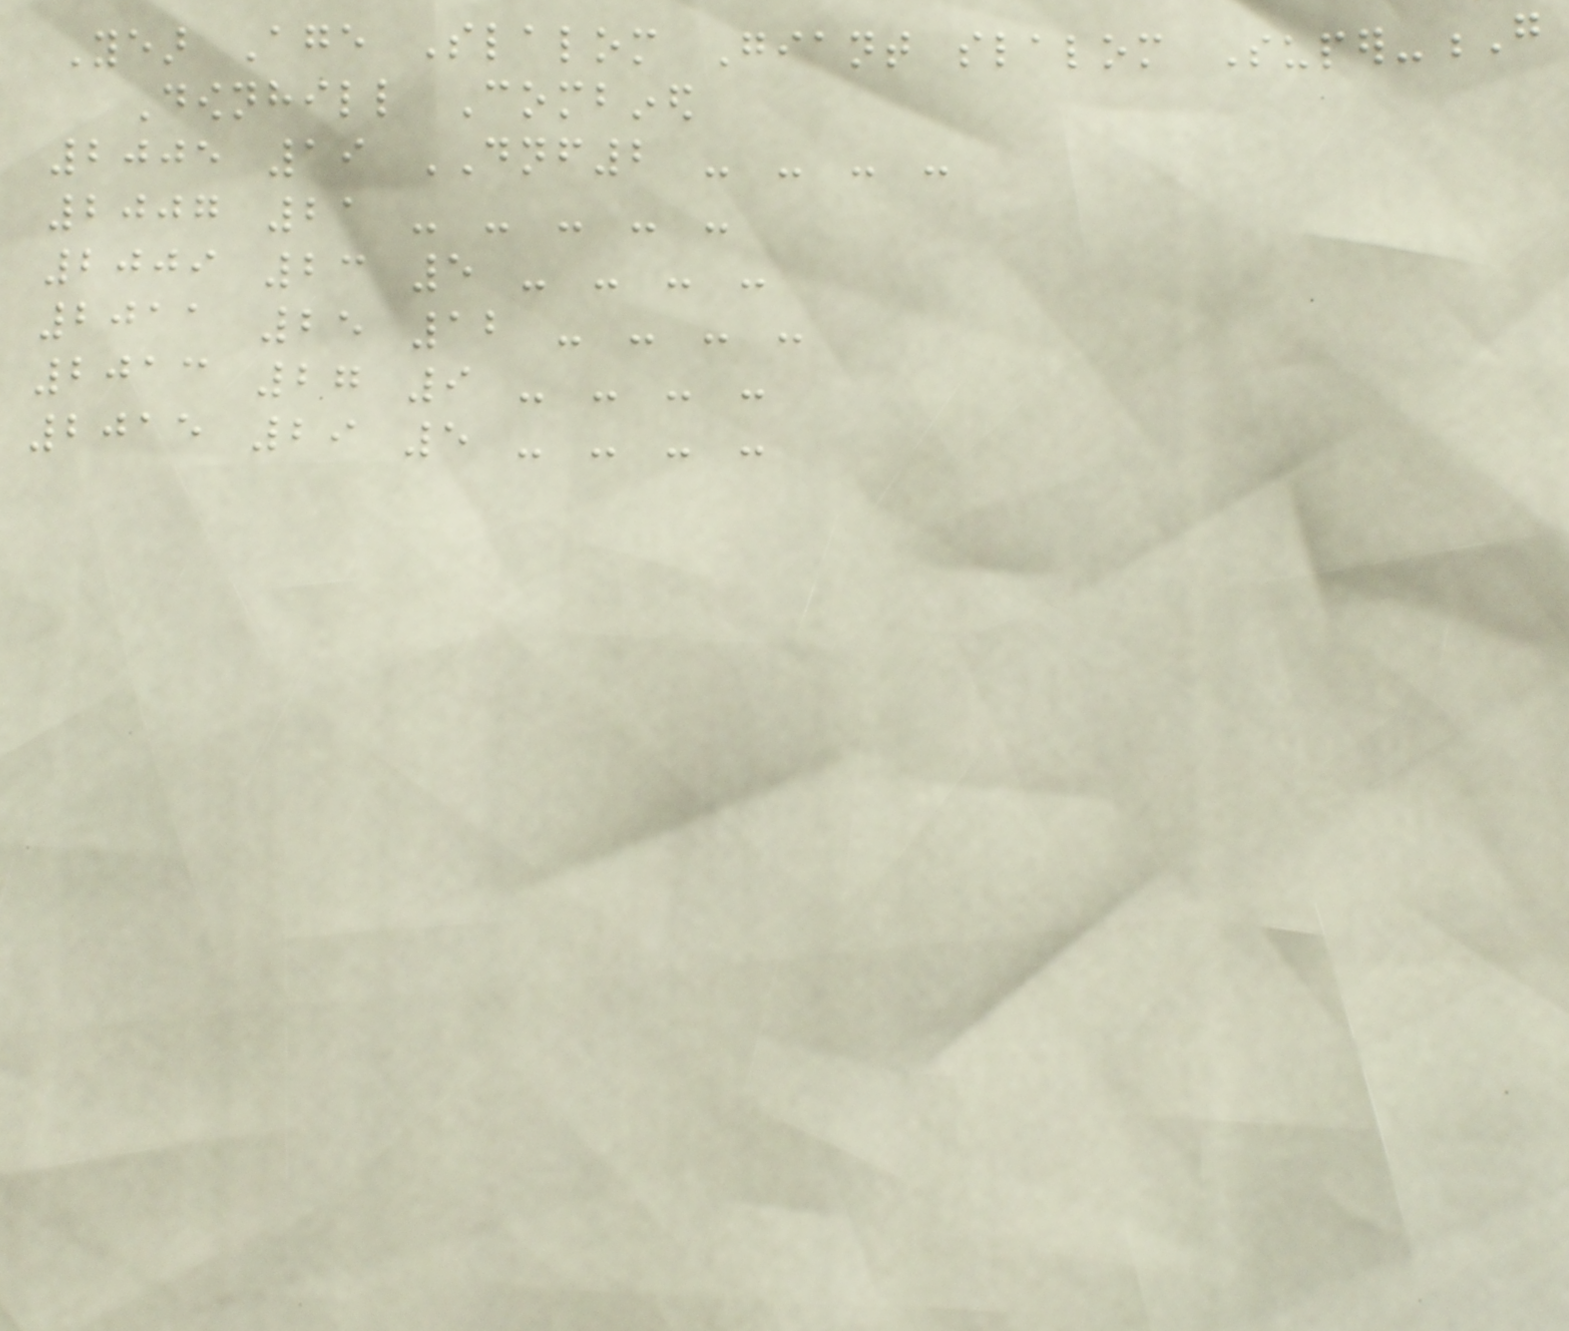Year Age Slalom Giant slalom Super-G
Downhill Combined
2005 19 DNF2 - - - -
2007 21 - - - - -
2009 23 5 - - - -
2011 25 12 - - - -
2013 27 9 - - - -
2015 29 5 - - - -
